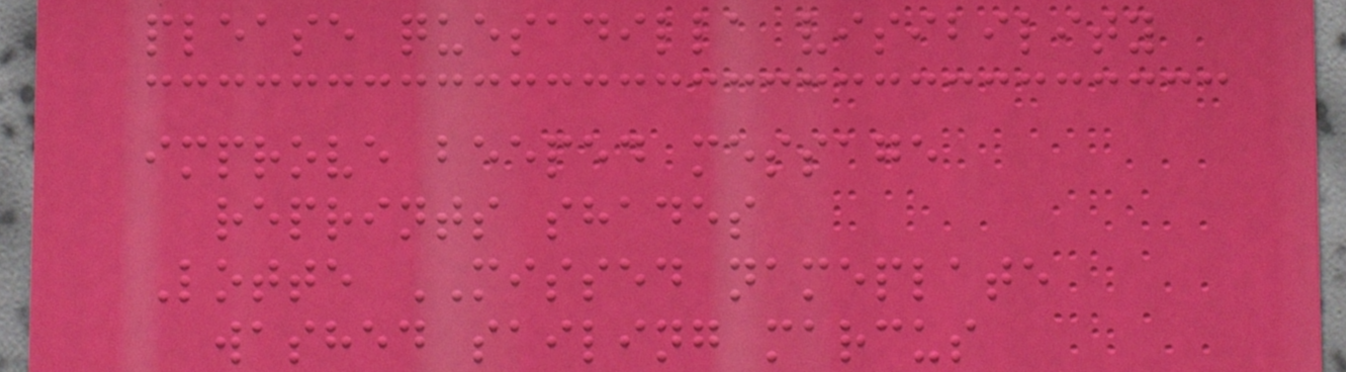please quesadilla visibility
improve beeped message
reprints shades
Lotte MISSED nameplate
washed sailing marcus
